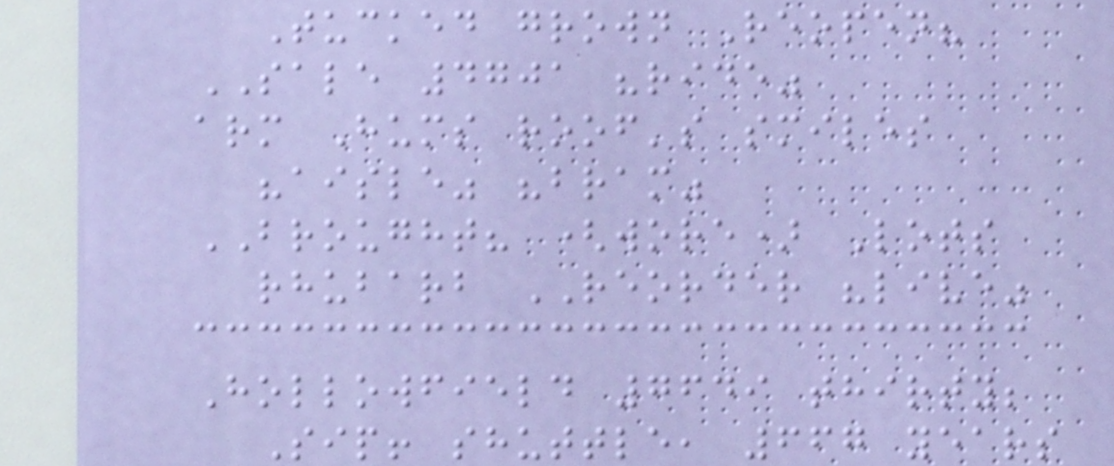Tucked grown Reopen?
SALE 4701 "ride"
arm Hums roof's smiles
"aisle" "bram"
BROUGHT? (wore) Lots
rhubarb REORDER "live"
Hollowfield 7649 thirty;
Sip! shuttle, 667 years
